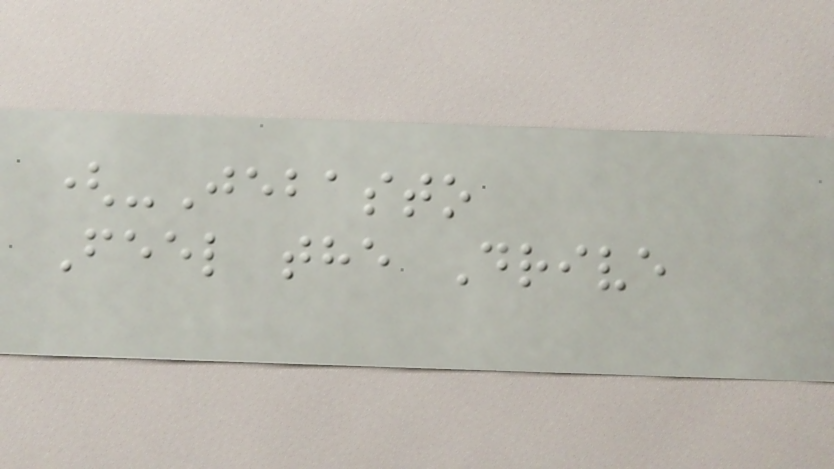(-Jebasto
Feel the Drive
